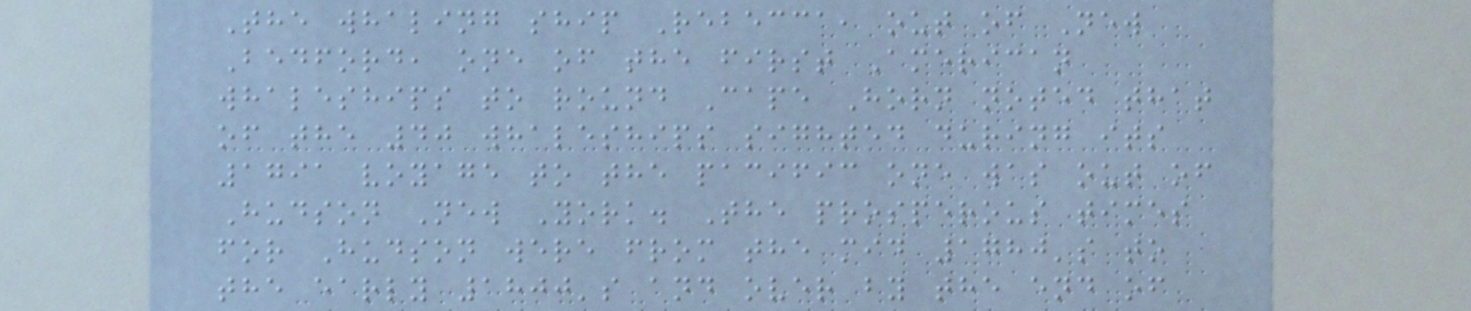The whaling ship Rebecca, out of New
Bedford, one of the first American
whaleships to round Cape Horn noted that
of the 40 whaleships sighted during its
1791 voyage to the pacific one was out of
Hudson New York. The prosperous times
for Hudson were from the mid 1780's to
the early 1800's and over by the end of
